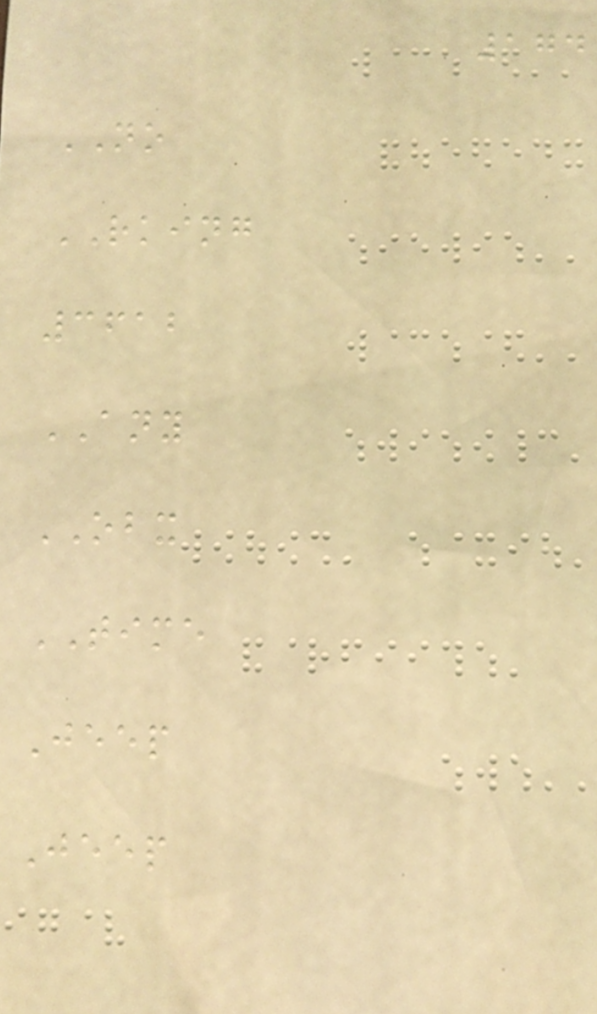174
NO
RKING
3612
ANY
OBX
TIME
Jeep
Jeep
